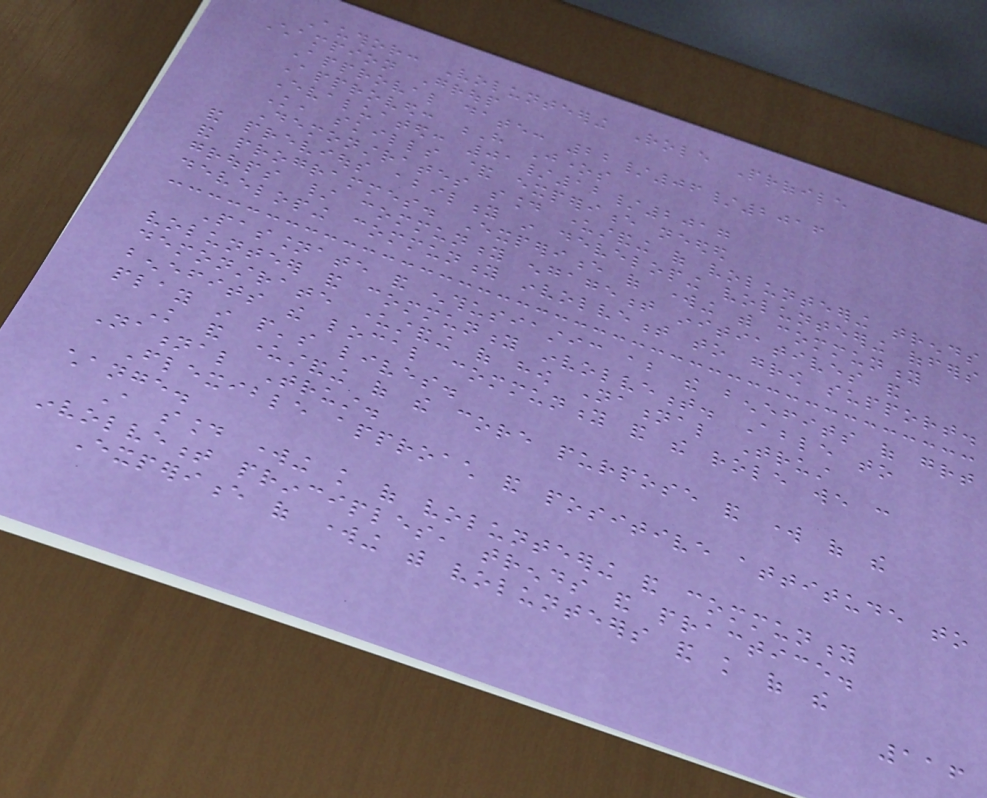Author: Volunteering Role Profile
Champion Group
Approval date: 22/06/2016
Approved: H Jones
Evaluated: 01/12/2017
Knowledge, skills & experience needed
Demonstrates sound understanding of volunteering trends
and previous ability in developing volunteering offers
and programmes. Experience of working with community
groups / community engagement initiatives and
developing community involvement to grow support.
Passionate and enthusiastic about the benefits of great
volunteer and community involvement. Able to
demonstrate understanding of how National Trust
benefits the local community and the role we can
play in people's lives.
Knowledge and understanding of the core purpose and work of the
National Trust.
Flexible approach and positive attitude to
change.
A sound working knowledge of volunteering and community
involvement principles, trends and practice.
Experience of working with volunteers and knowledge of the
116
